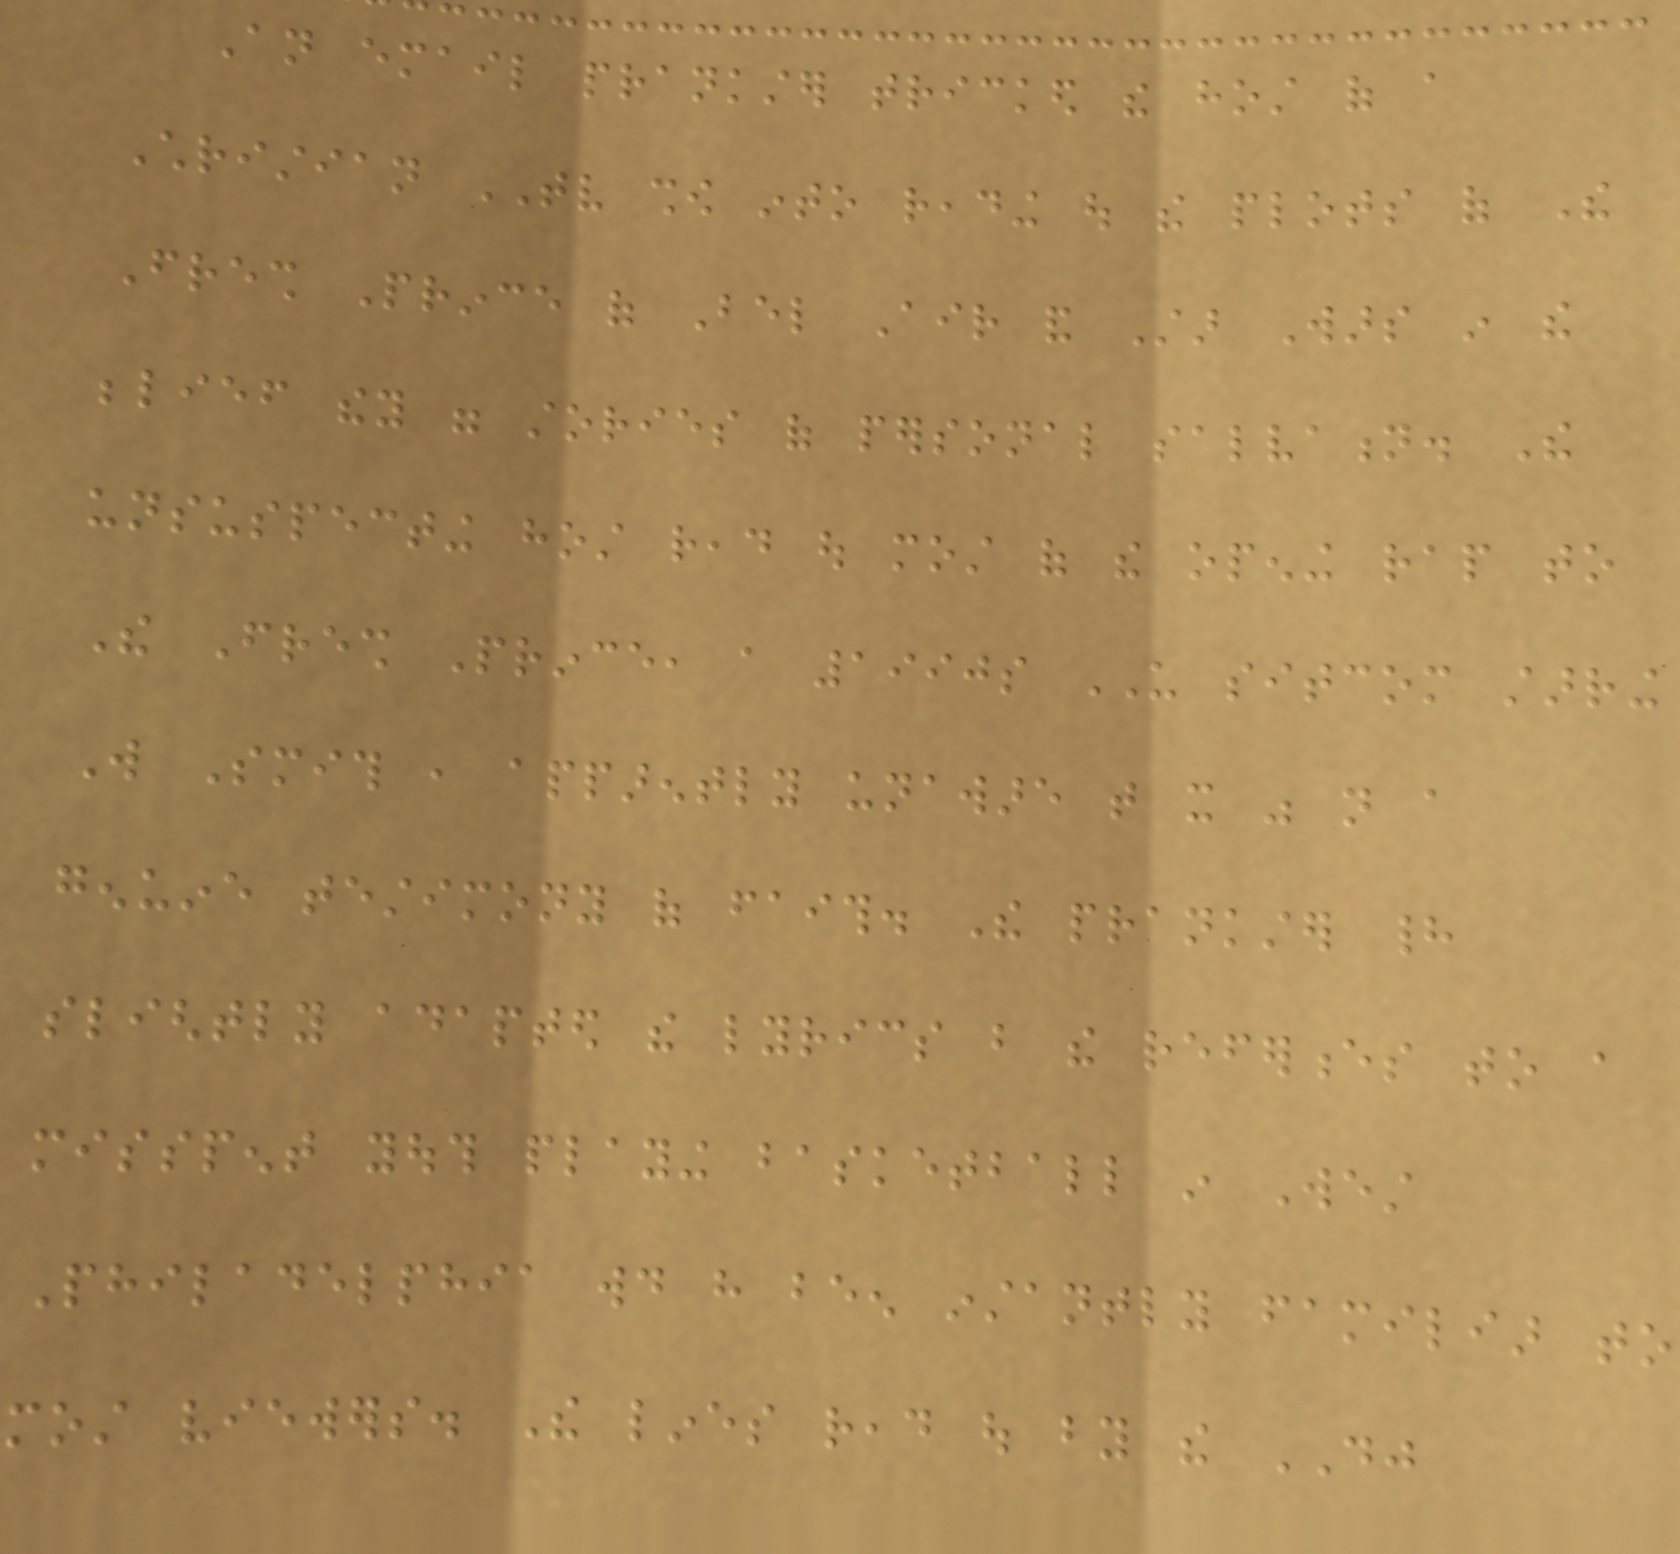An email prankster tricked the host of a
Christian TV show into reading out the plots of The
Fresh Prince of Bel Air and Star Wars in the
belief they were stories of personal salvation. The
unsuspecting host read out most of the opening rap to
The Fresh Prince, a 1990s US sitcom starring
Will Smith , apparently unaware that it was not a
genuine testimony of faith. The prankster had
slightly adapted the lyrics but the references to a
misspent youth playing basketball in West
Philadelphia would have been instantly familiar to
most viewers. The lines read out by the DJ
